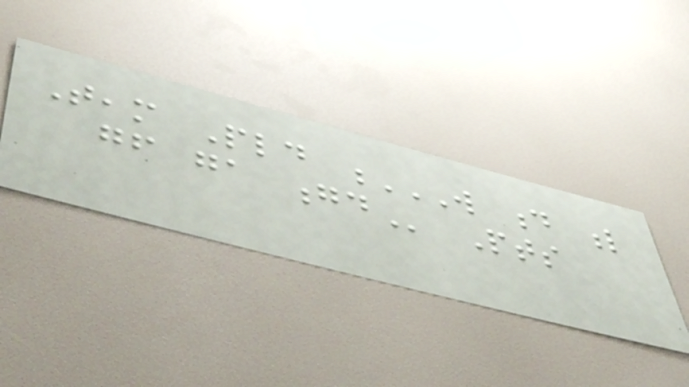Team Pld W D L
GF GA GD Pts
